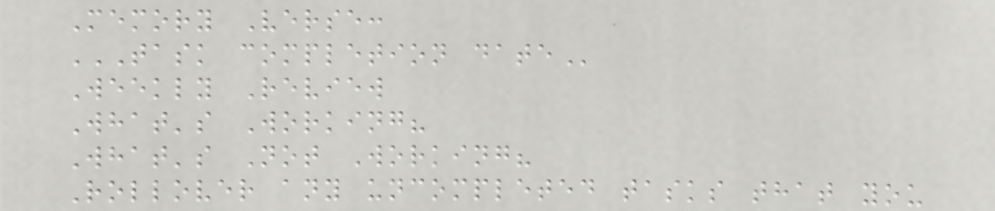Memory Verse:
TASK COMPLETION DATE
Weekly Review
What's Working?
What's Not Working?
Rollover any uncompleted tasks that you
